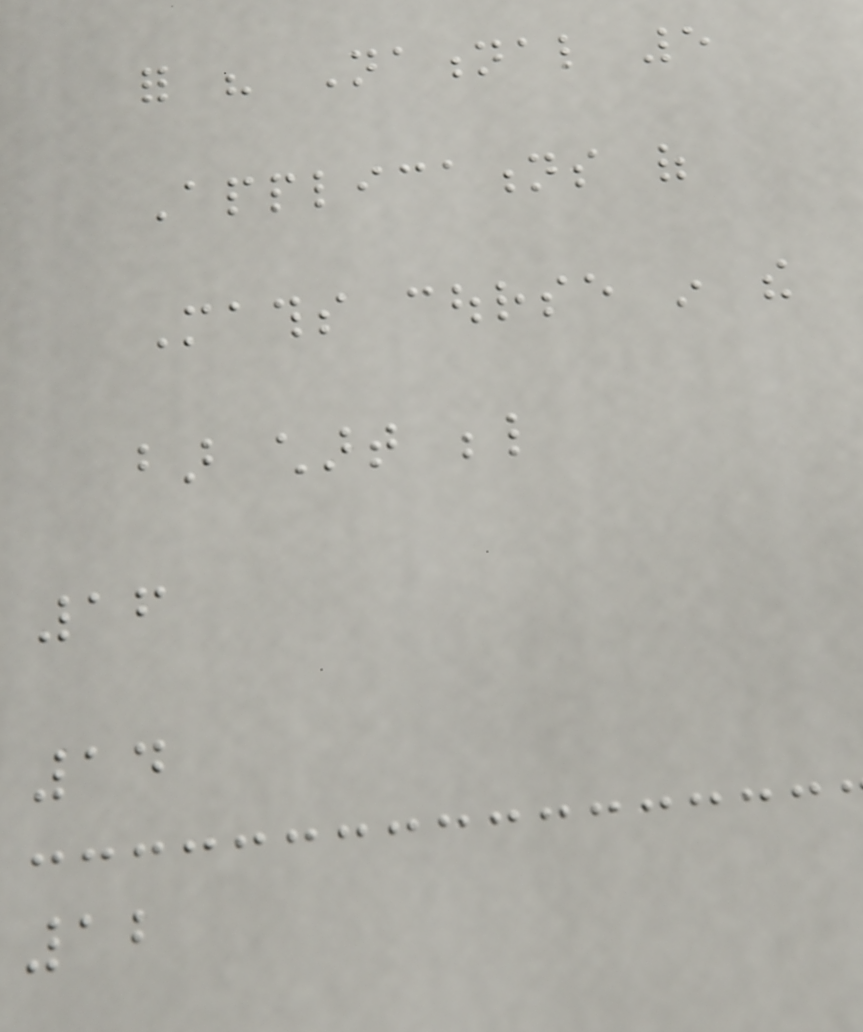for his National 5
Applications of
Maths course in the
bar chart below
16
14
12
